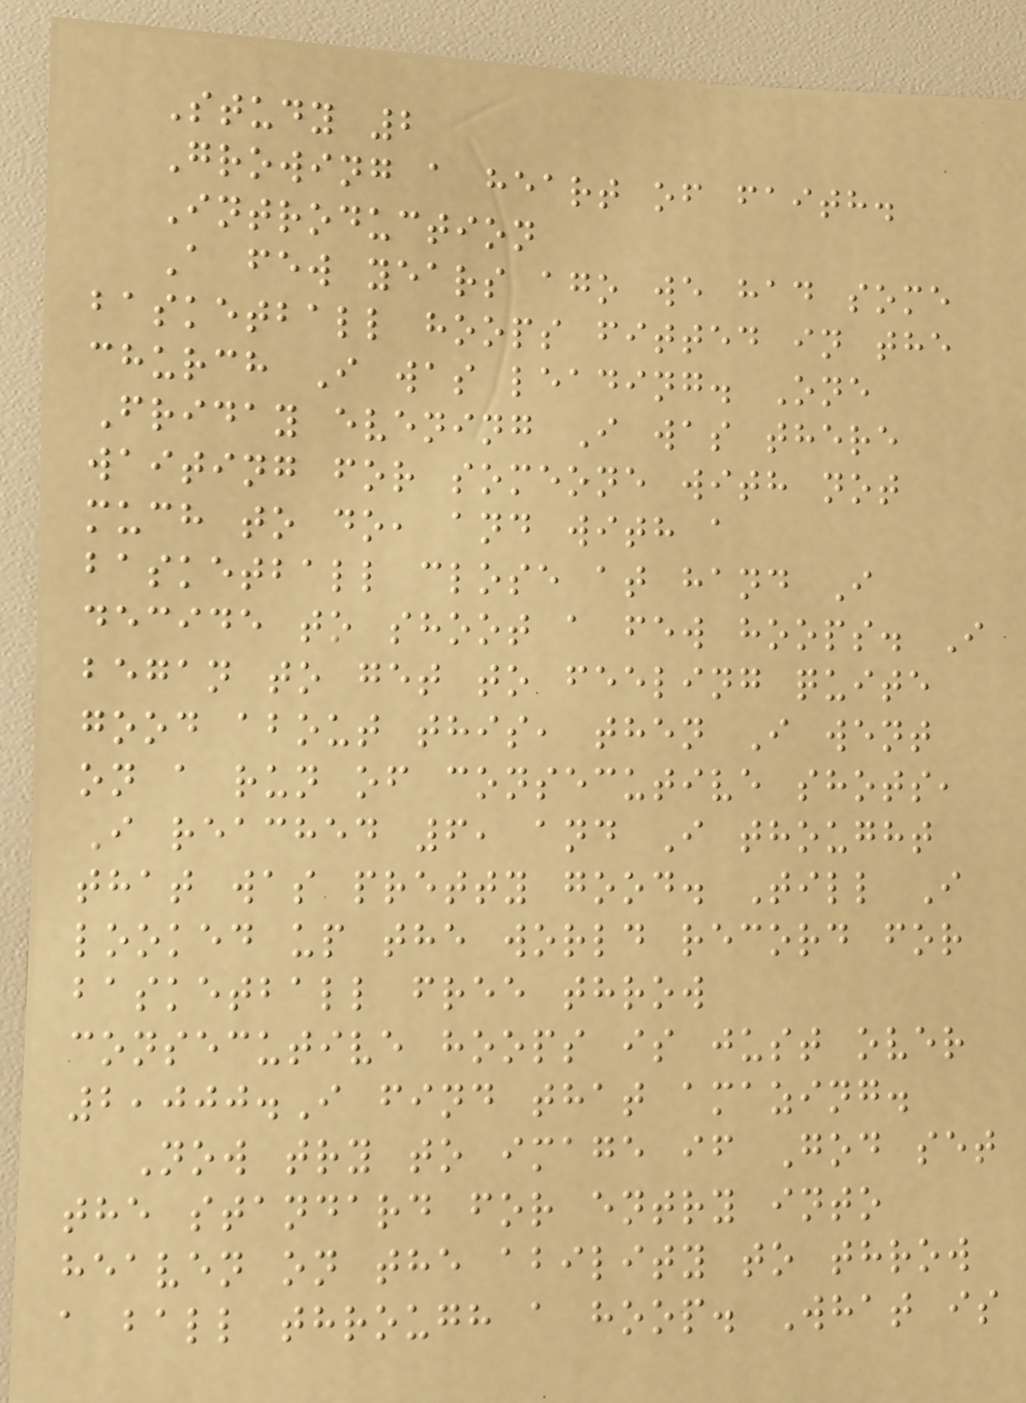Study 2
Growing a heart of faith.
Introduction
A few years ago we had some
basketball hoops fitted in the
church I was leading. One
Friday evening I was there
waiting for someone with not
much to do, and with a
basketball close at hand I
decide to shoot a few hoops. I
began to get to feeling quite
good about this, then I went
on a run of consecutive shots,
I reached 6, and I thought
that was pretty good. Till I
looked up the world record for
basketball free throw
consecutive hoops is just over
2,000.I find that amazing.
Now try to image if God set
the standard for entry into
heaven on the ability to throw
a ball through a hoop. What is
